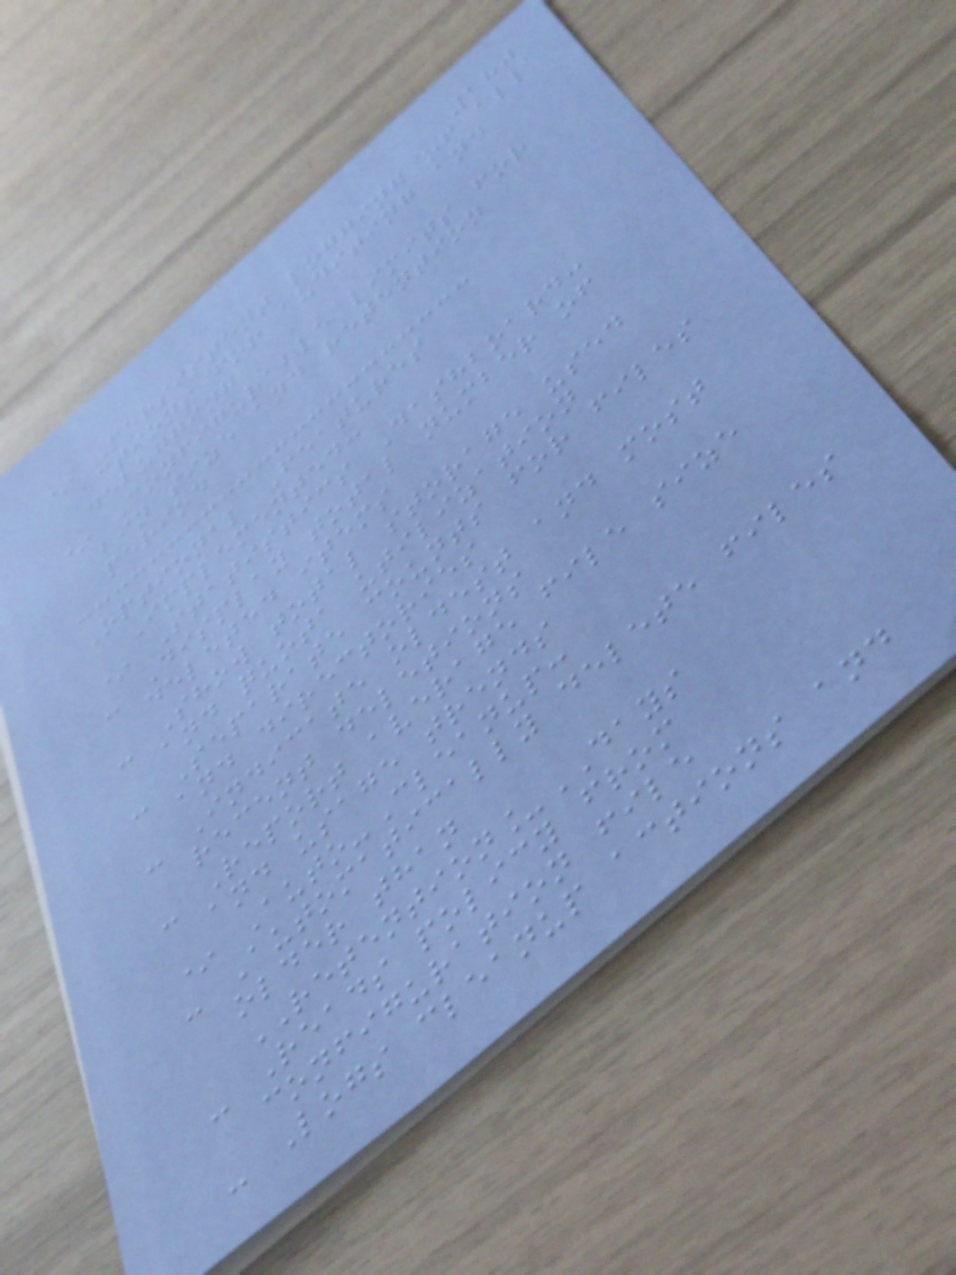180
* Persistent logging of all
actions for auditing and
debugging
* Configurable limits for
bin size and retention
period
Optional Features
Implemented:
* Statistics Dashboard:
- Display total number of
deleted items
- Show total storage used
and quota utilization
- Separate counts for files
and directories
- Indicate oldest and most
recent deletions
- Report average file size
and usage trends
* Auto-Cleanup:
- Automatically delete files
older than
RETENTION_DAYS
- Reads policy from
configuration file
- Logs cleanup actions and
